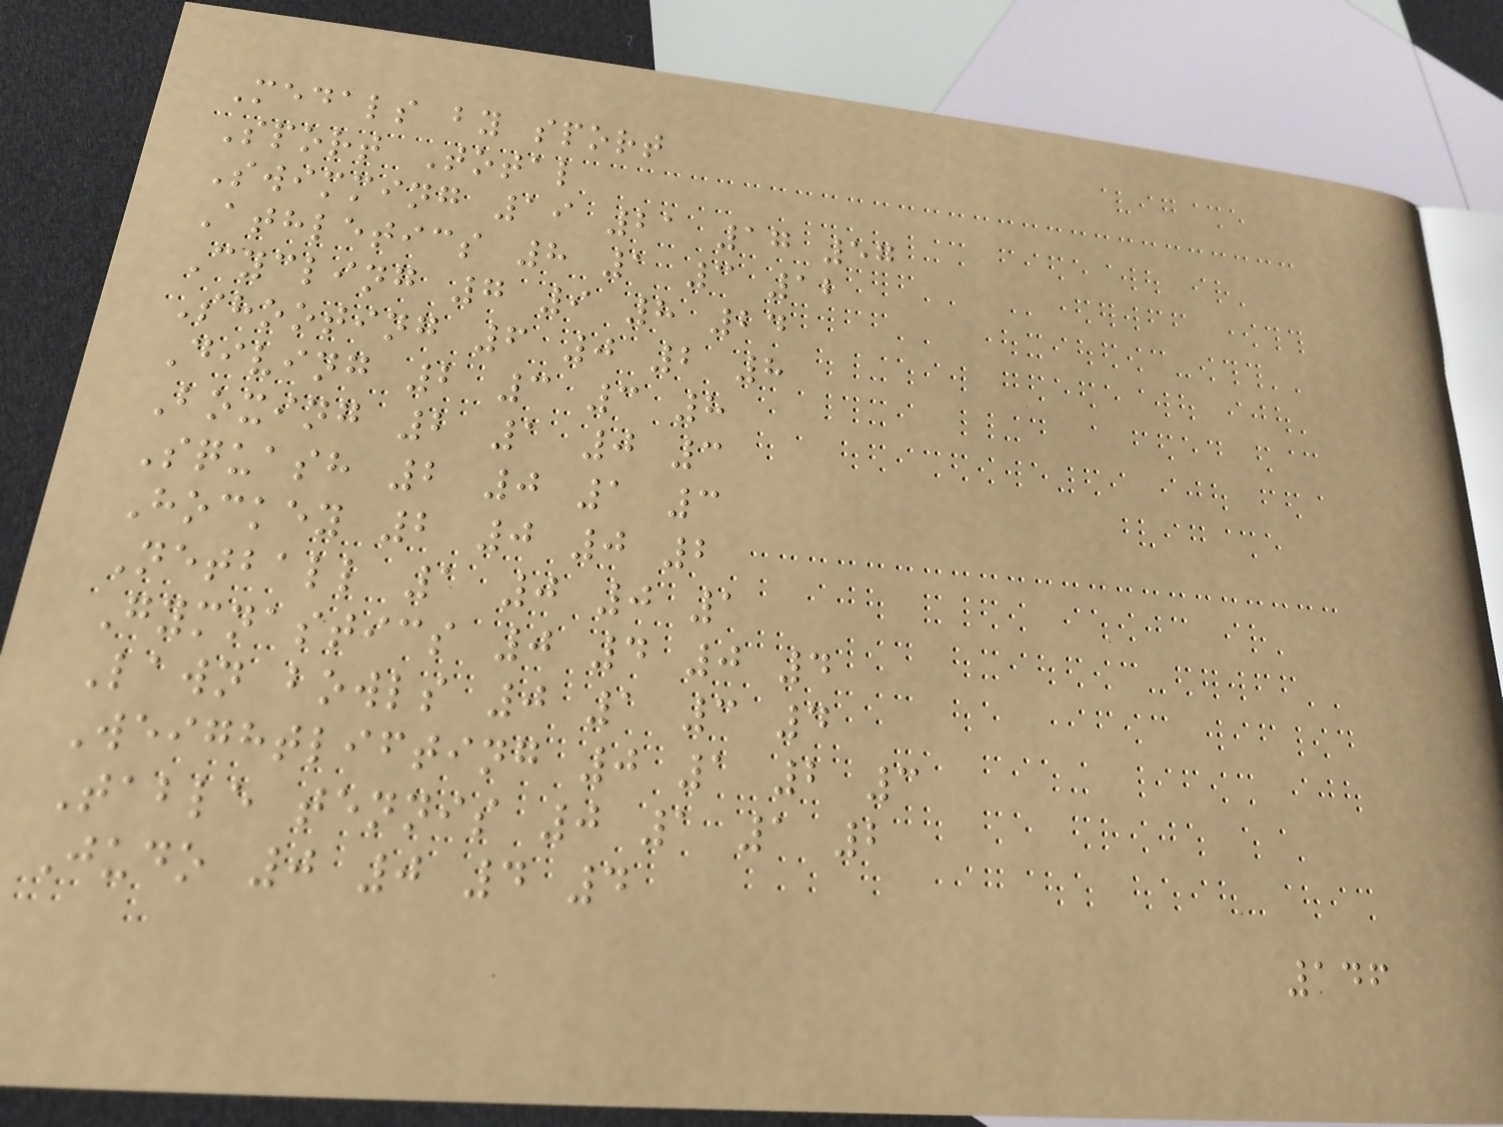Medals by sport
Sport Total
Swimming 19 21 17 57
Athletics 8 1 3 12
Cycling 7 9 8 24
Shooting 6 0 2 8
Diving 2 3 3 8
Boxing 2 1 0 3
Squash 2 0 1 3
Hockey 2 0 0 2
Netball 1 0 0 1
Gymnastics 0 4 0 4
Lawn bowls 0 1 3 4
Weightlifting 0 1 2 3
Table tennis 0 1 1 2
Judo 0 0 4 4
146
